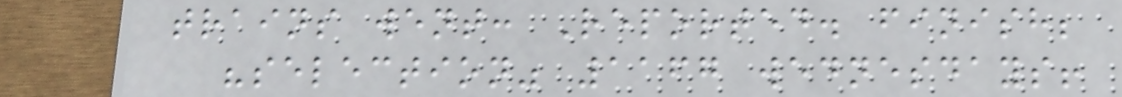trains went: Reported. finish;
"selection" 1167 wednesdays!
